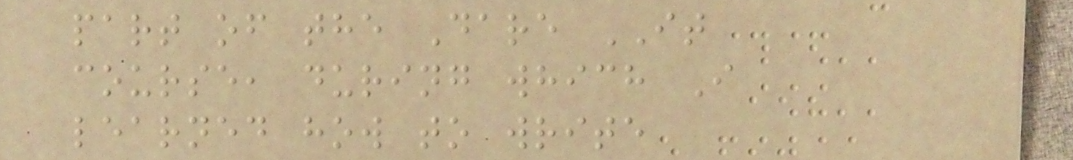part of the Dare IT
course, during which I
learned how to write
